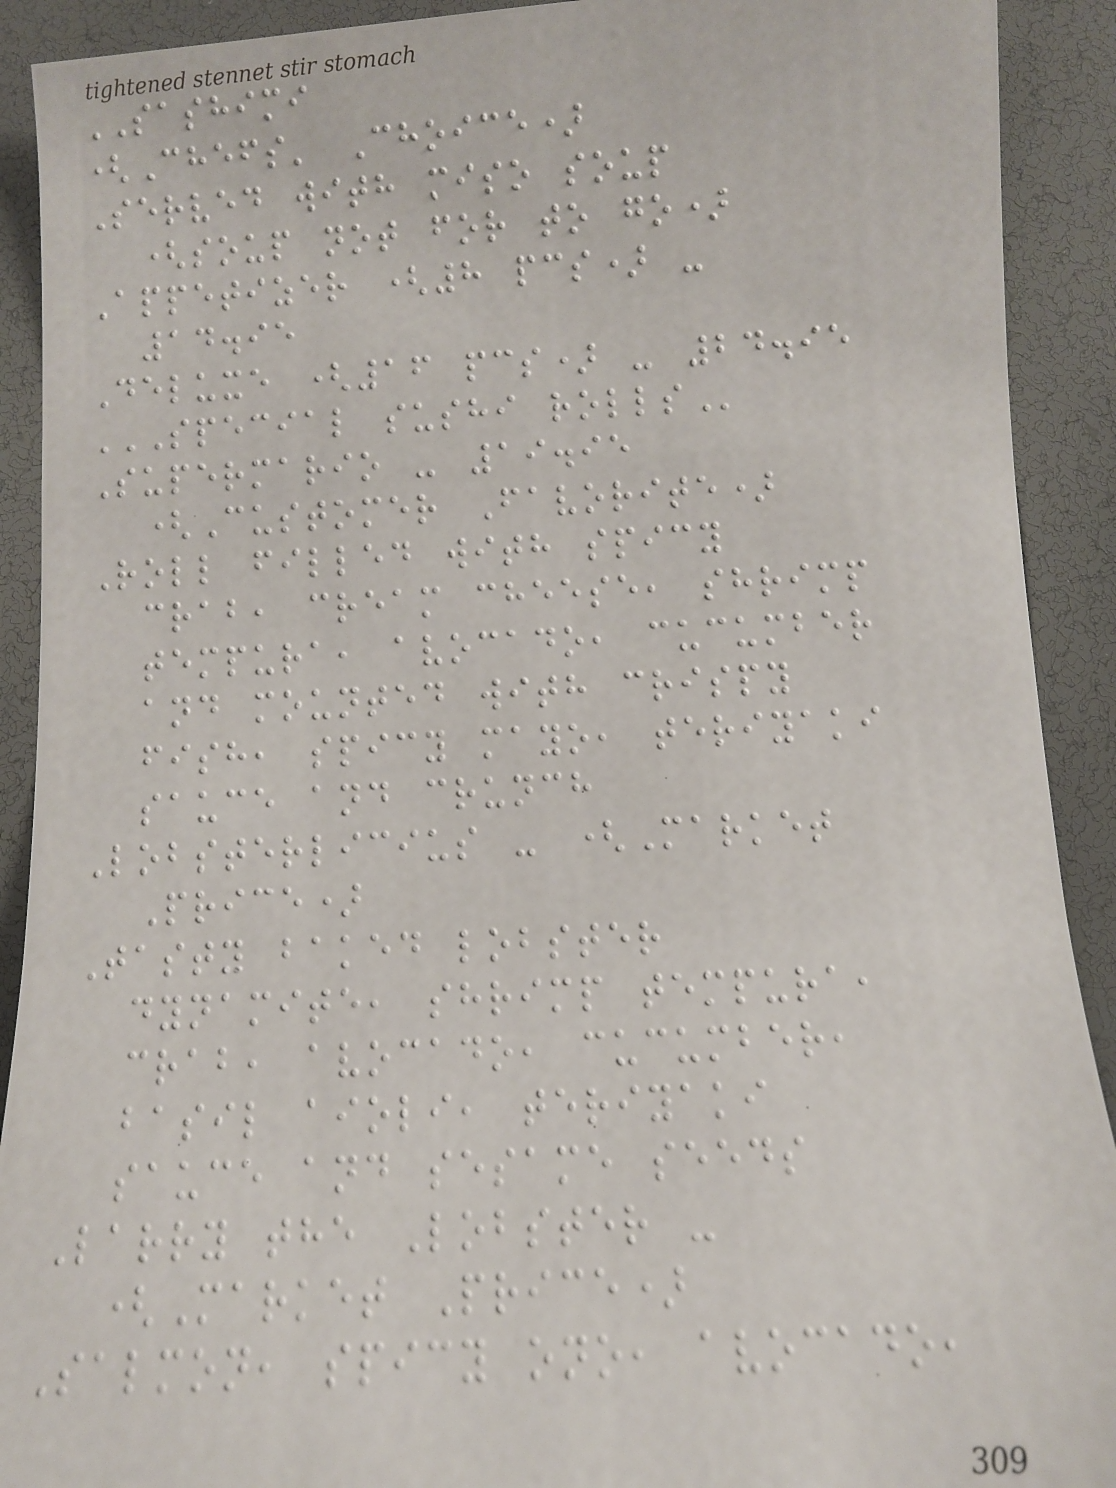SASHIMI
(Chefs' Choice)
Served with miso soup
(soup not for to go)
Appetizer (8 pcs) -
14.95
Deluxe (16 pcs) - 24.95
SPECIAL SUSHI ROLLS
Supermario - 19.95
(Customer Favorite)
Roll filled with spicy
crab, cream cheese, shrimp
tempura, avocado, cucumber
and mounted with crispy
fish, spicy mayo, teriyaki
sauce and crunch
Lobsterlicius - (Market
Price)
Tasty baked lobster
dynamite, shrimp tempura,
crab, avocado, cucumber,
basil aioli, teriyaki
sauce and sesame seeds
Larry the Lobster -
(Market Price)
Salmon, spicy ono, avocado,
